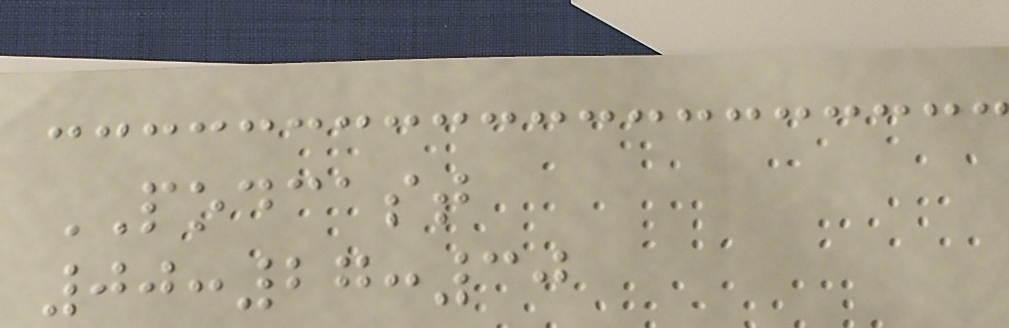PODCAST
00:27:30
